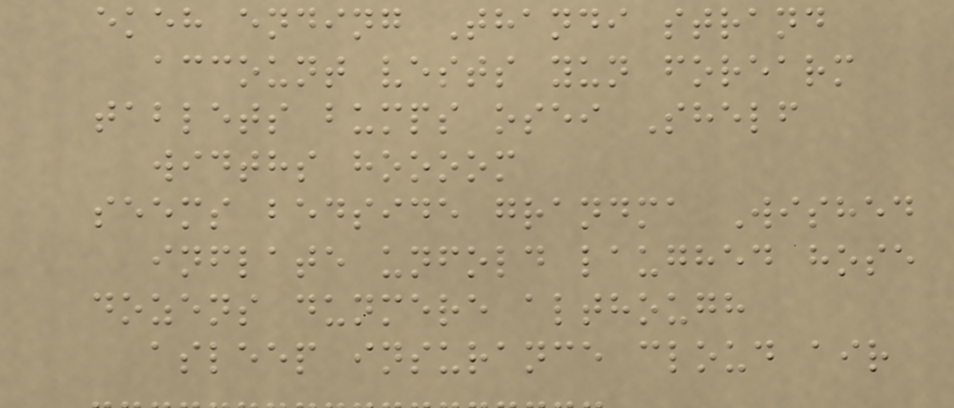ekeh ending Thandi strand
account vests yun forearm
tablets bumps osei Shelf
widths hoooom
seems bedside grandma Wished
inflate unfold laughed hose
dozens dunmere although
asleep insurance cloud air
